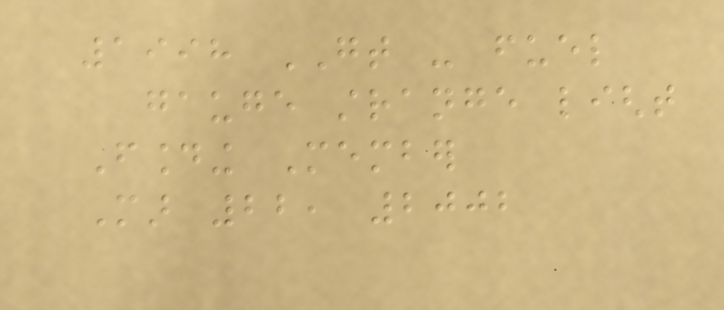1998 GT - fuel
gauge strange light
Founding Member
Mar 22, 2002
